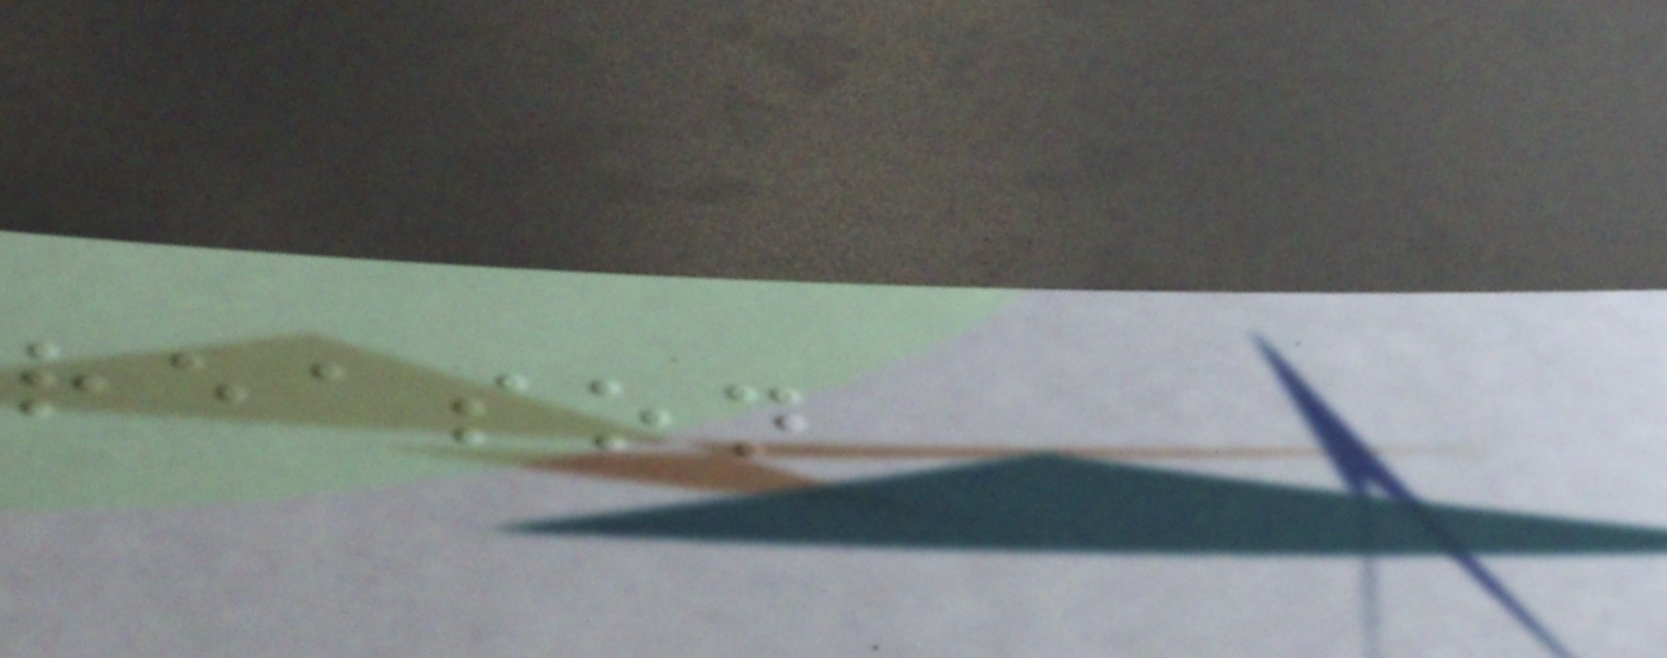reason
